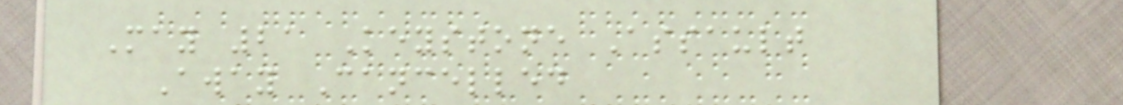May 21 Keystone Assault
Away Cancelled
